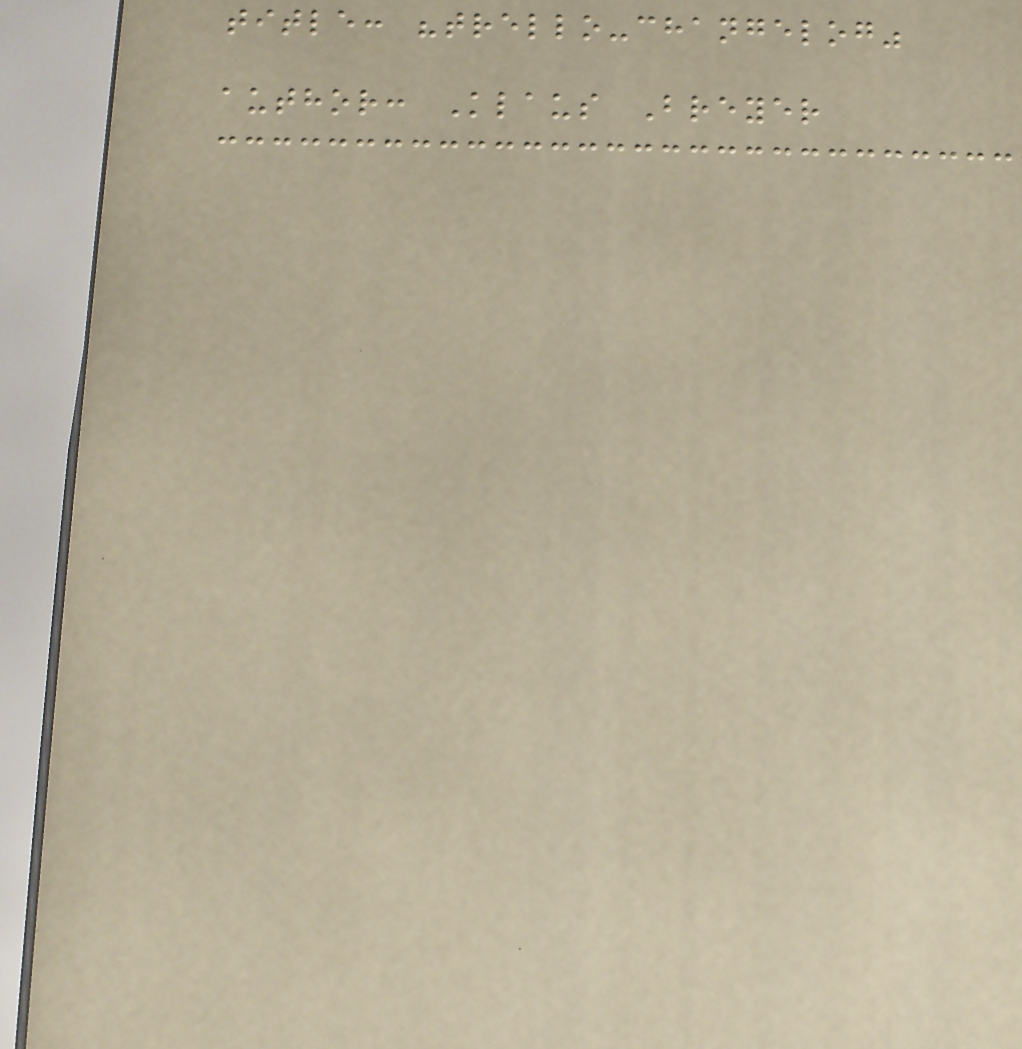title: "trello-changelog"
author: Klaus Breyer
